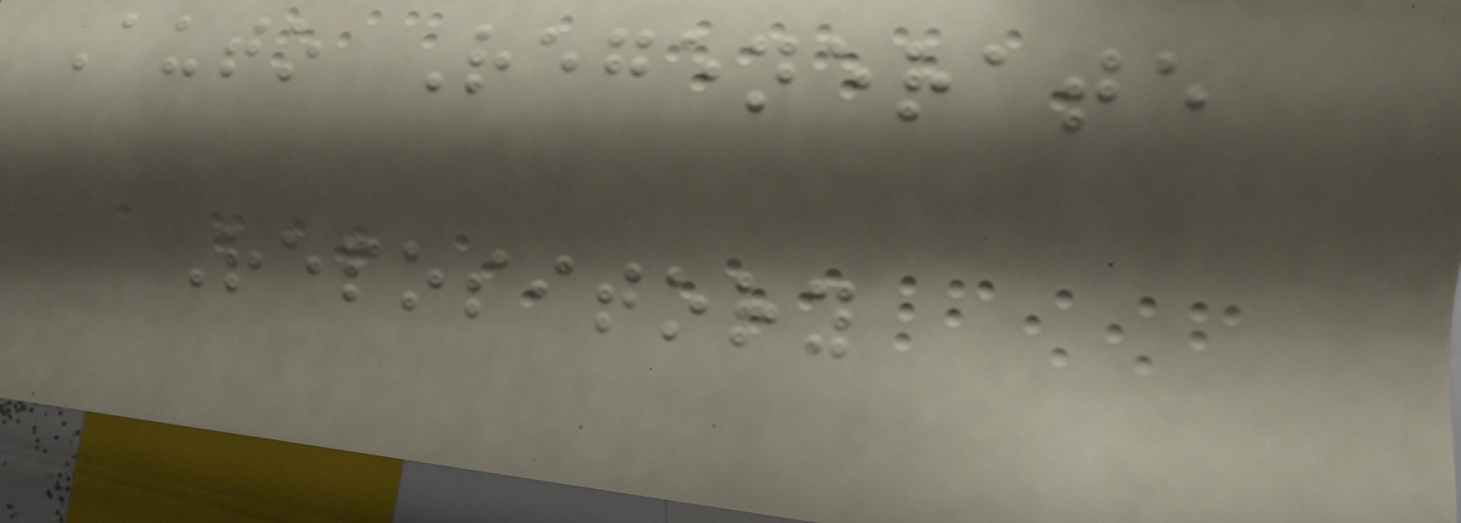Auto Regenerate
Repository
